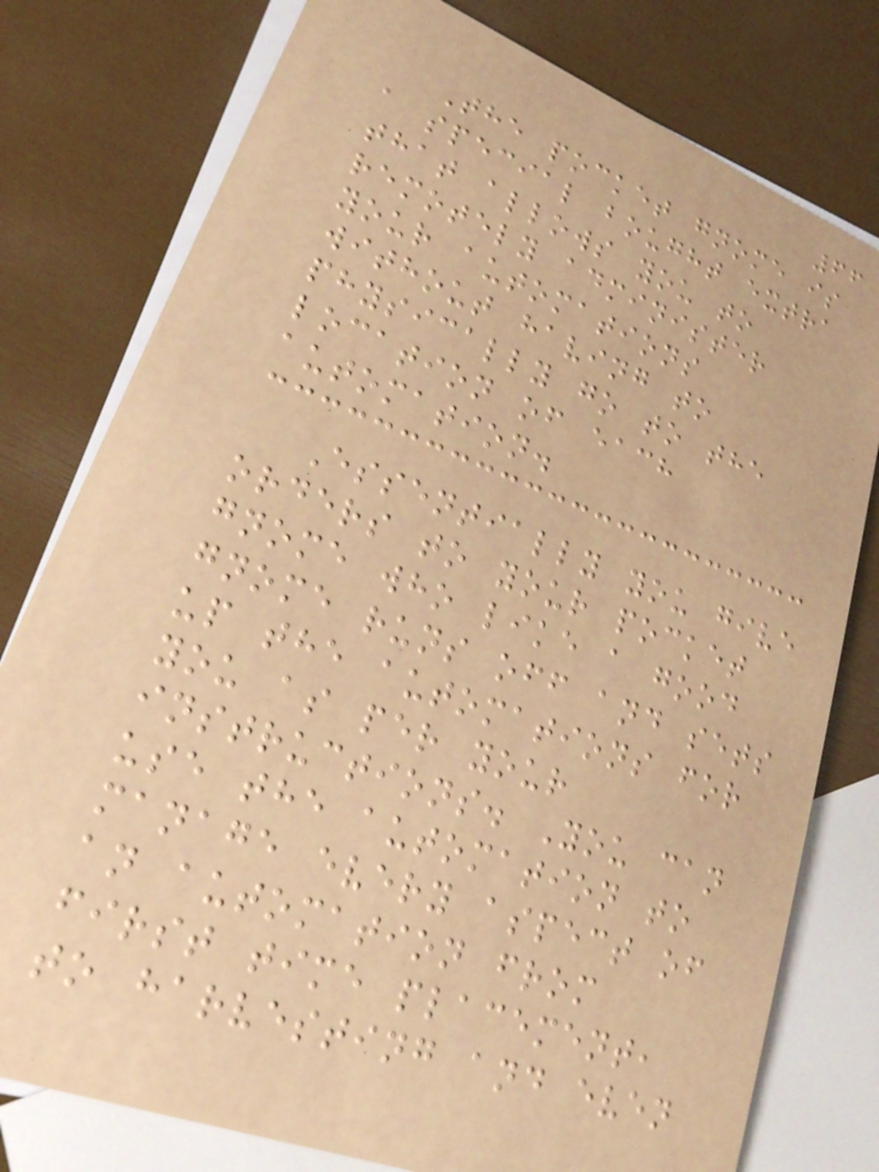66
The pocket gnome is
a special bought extra
that allows you to
remotely administer
your automations
without having to
physically go to the
location of each
automation.
Essentially you give
orders to your pocket
gnome who like a good
gnome runs off and sets
up the automations for
you as per your
instructions. You can
use the automation to
manage every aspect of
an automation from
first time placement,
to harvesting and even
